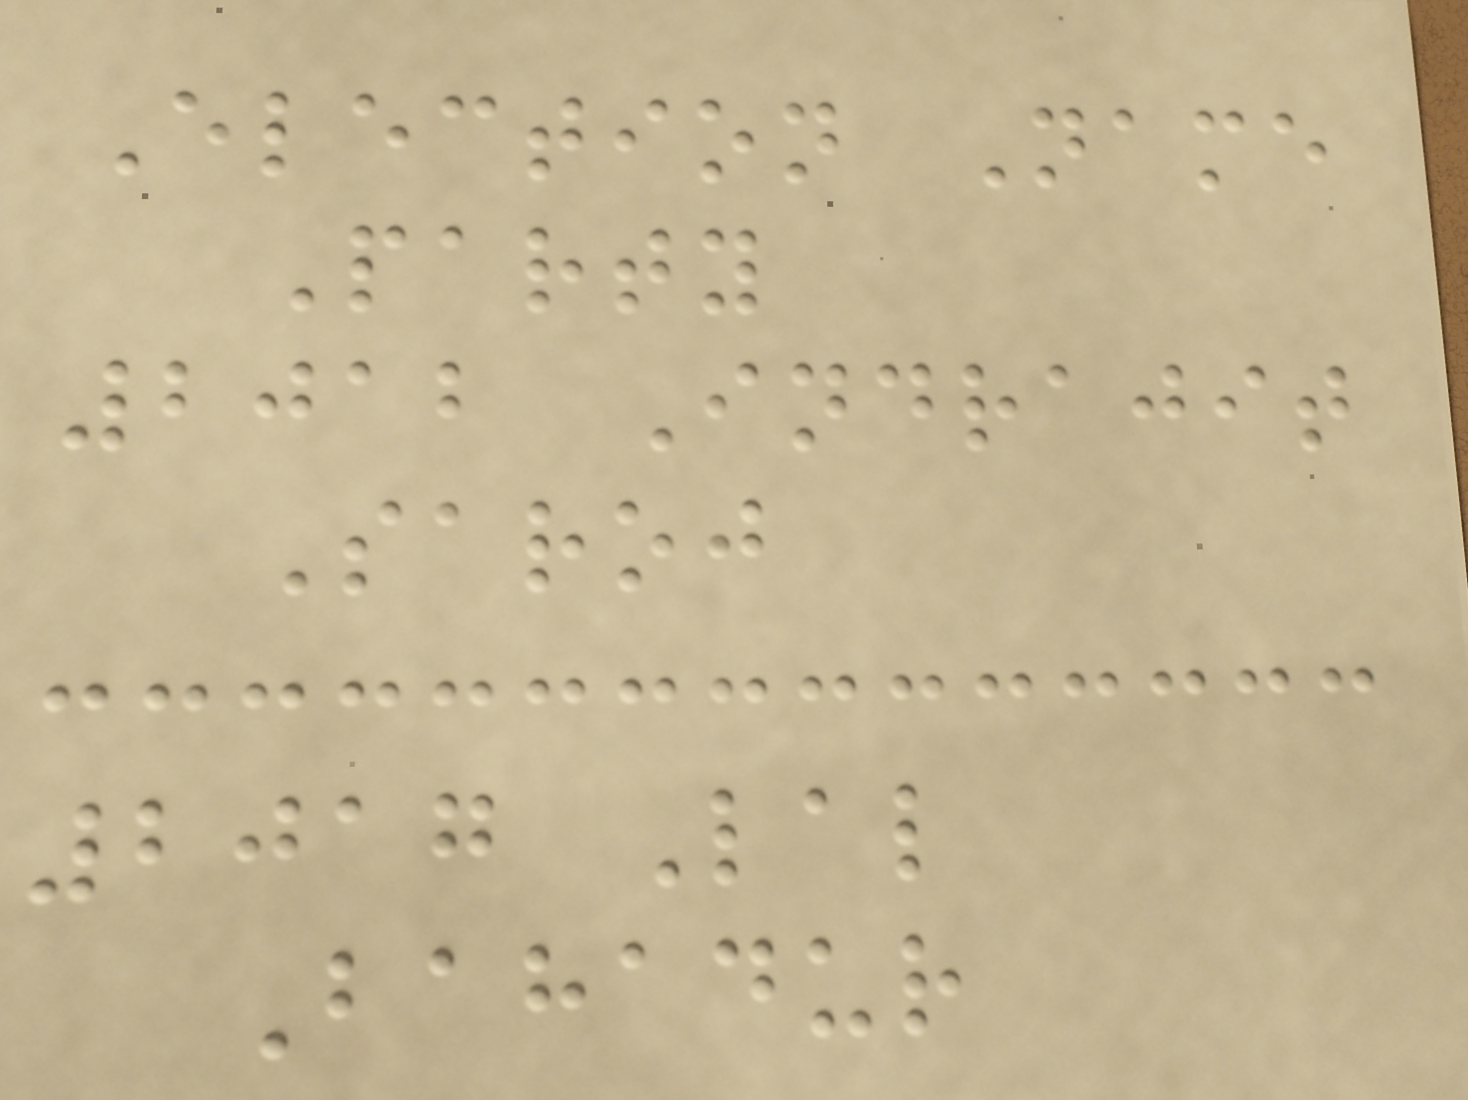Election Name
Party
2012 Indrajit
Saroj
2017 Lal
Bahadur
